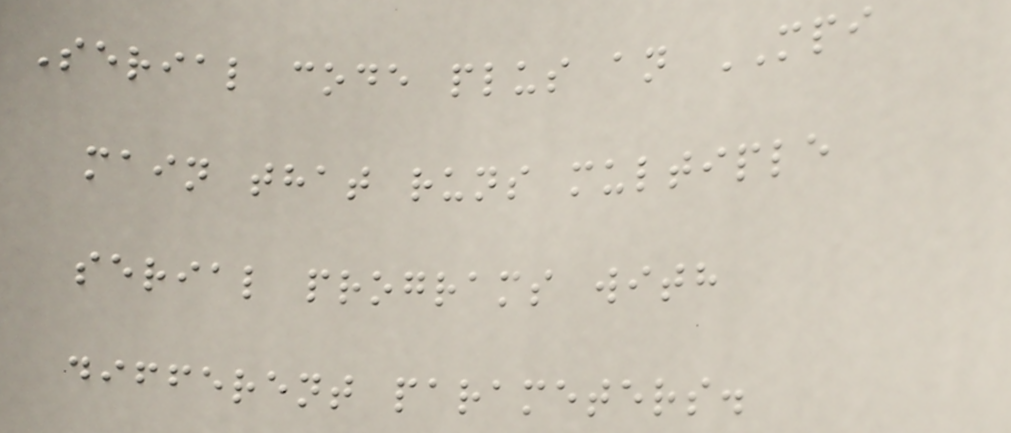Serial code plus an MPI
main that runs multiple
serial programs with
different parameters.
